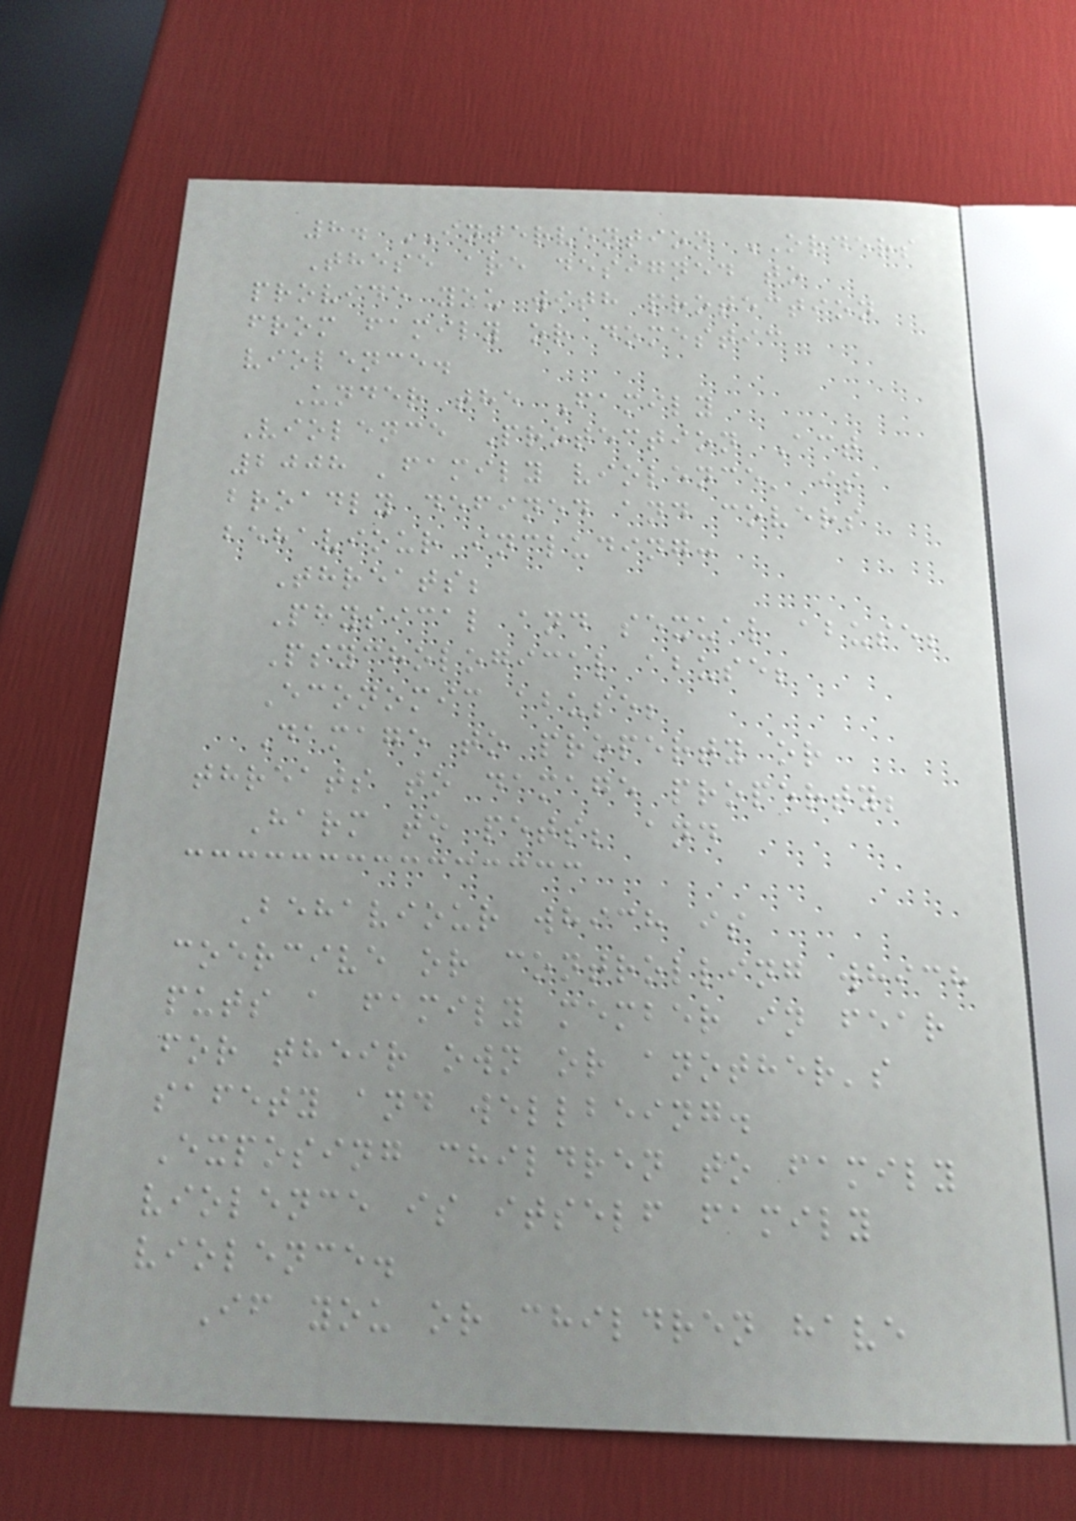8. INTERVENTION ORDERS
These are designed to
provide you with protection
from family or domestic
violence.
Under the Family
Violence Protection Act
2008 'family violence' is
broadly defined and covers
behaviour including:
Threats;
Physical and sexual abuse;
Psychological abuse;
Economic abuse;
Damage to property or
threats to damage property;
Harm to pets; and
Behaviour which is
coercive or controlling which
puts a family member in fear
for their own or another's
safety and wellbeing.
Exposing children to family
violence is itself family
violence.
If you or children have
